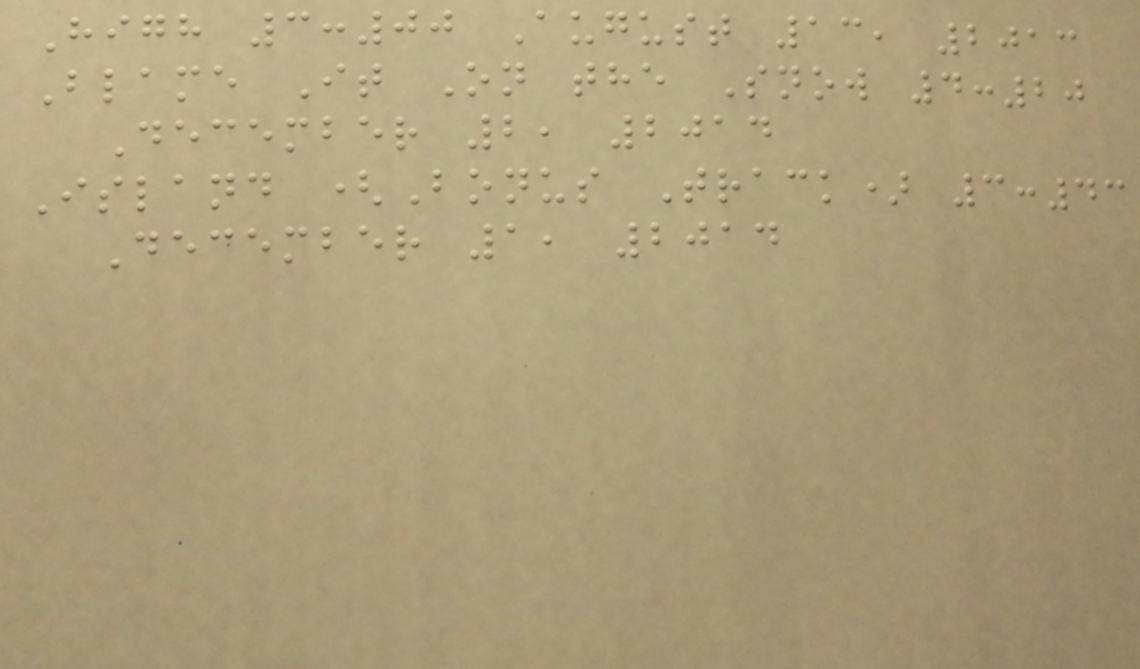High 3:00 August 13, 2013
Blame It On the Snow 4:20
December 2, 2014
Island (Bonus Track) 3:43
December 1, 2014
